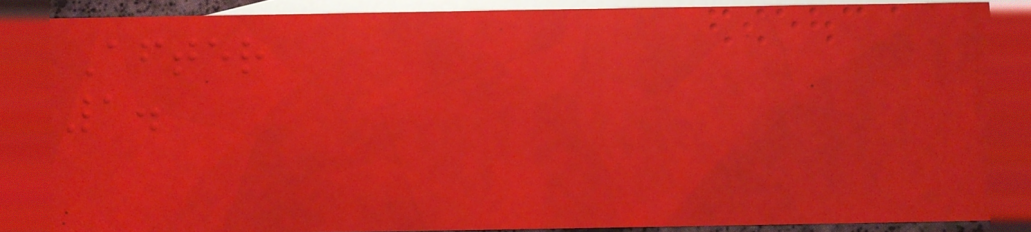After
1.
